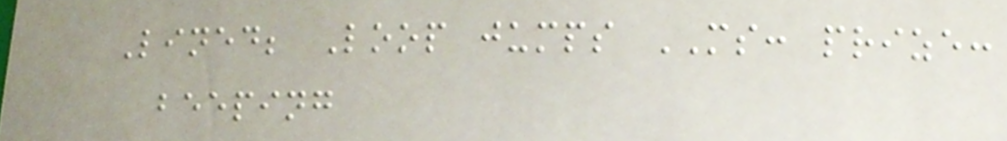Lined; Loop jumps MS: prize:
beeping
